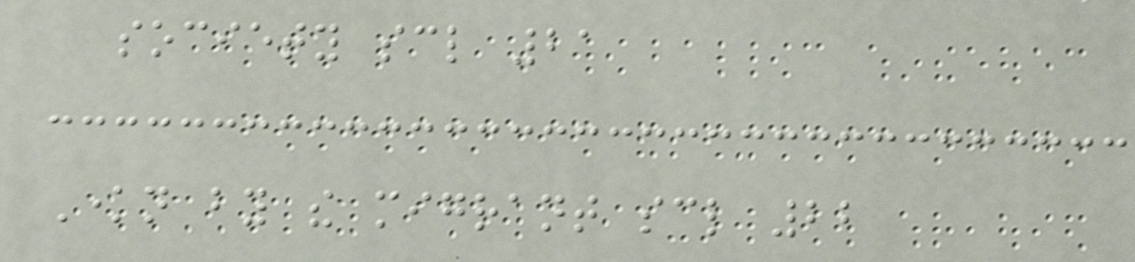society scl 21
Known by the migrant scl 22
